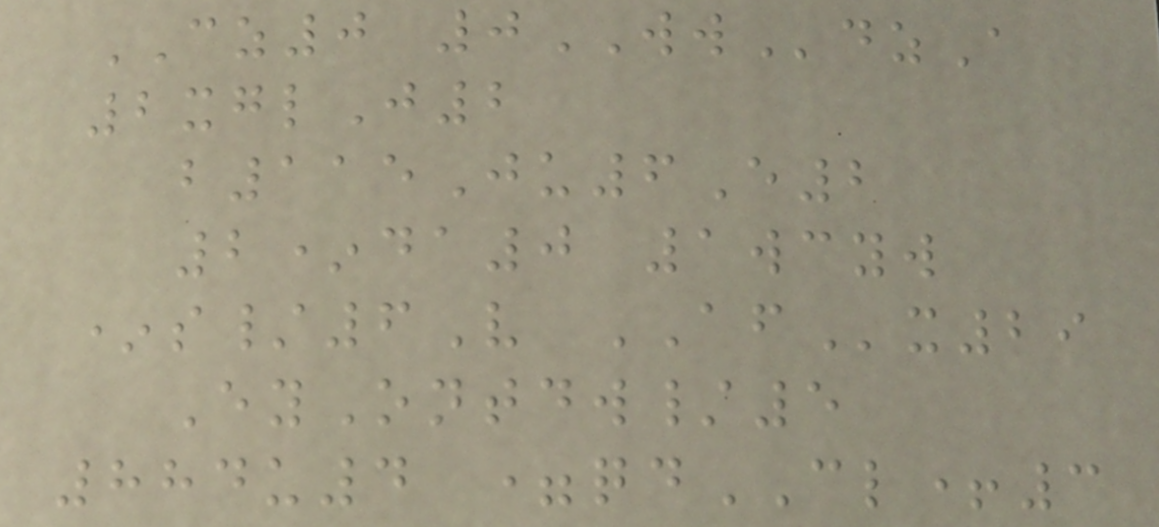CZ0 0WWdzA
2xglJ2
b115Ju6E2
2*da0 1wcyw
*s/6V AFx29
EyOntdw/5
884u4 =qdCL+3
